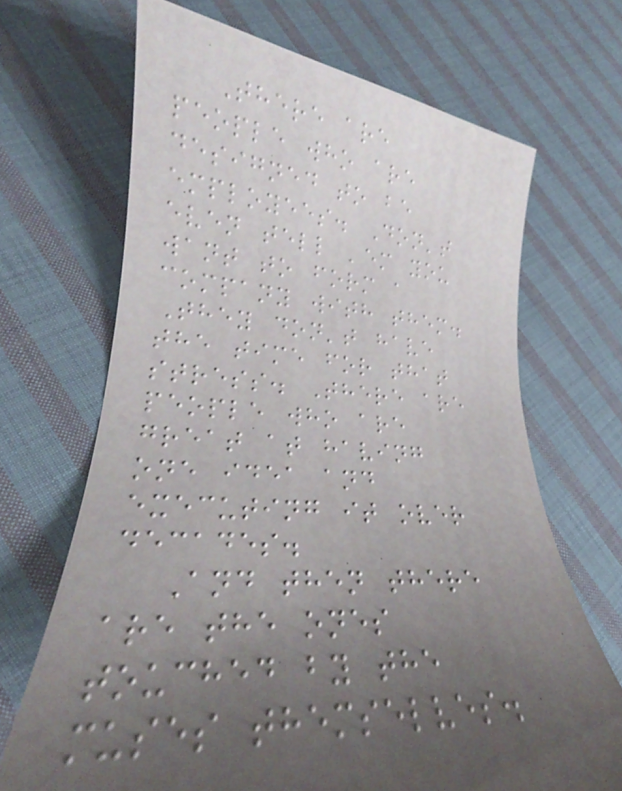There are
people who are
designed to be
employees. Don't
even tell 'em you
want to form a
company with them.
They don't have
the time for that
stress. There are
people who are
great at having
one idea and
executing it over
decades.
And then there
are the ones
touched by the
muses themselves.
